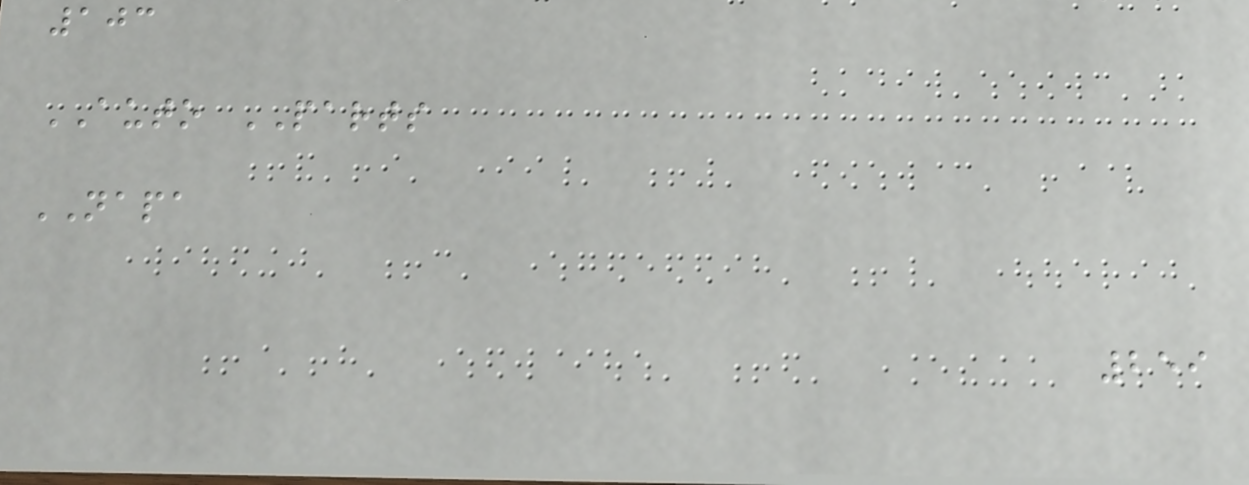103
AUTO PARTS
NAPA
259
